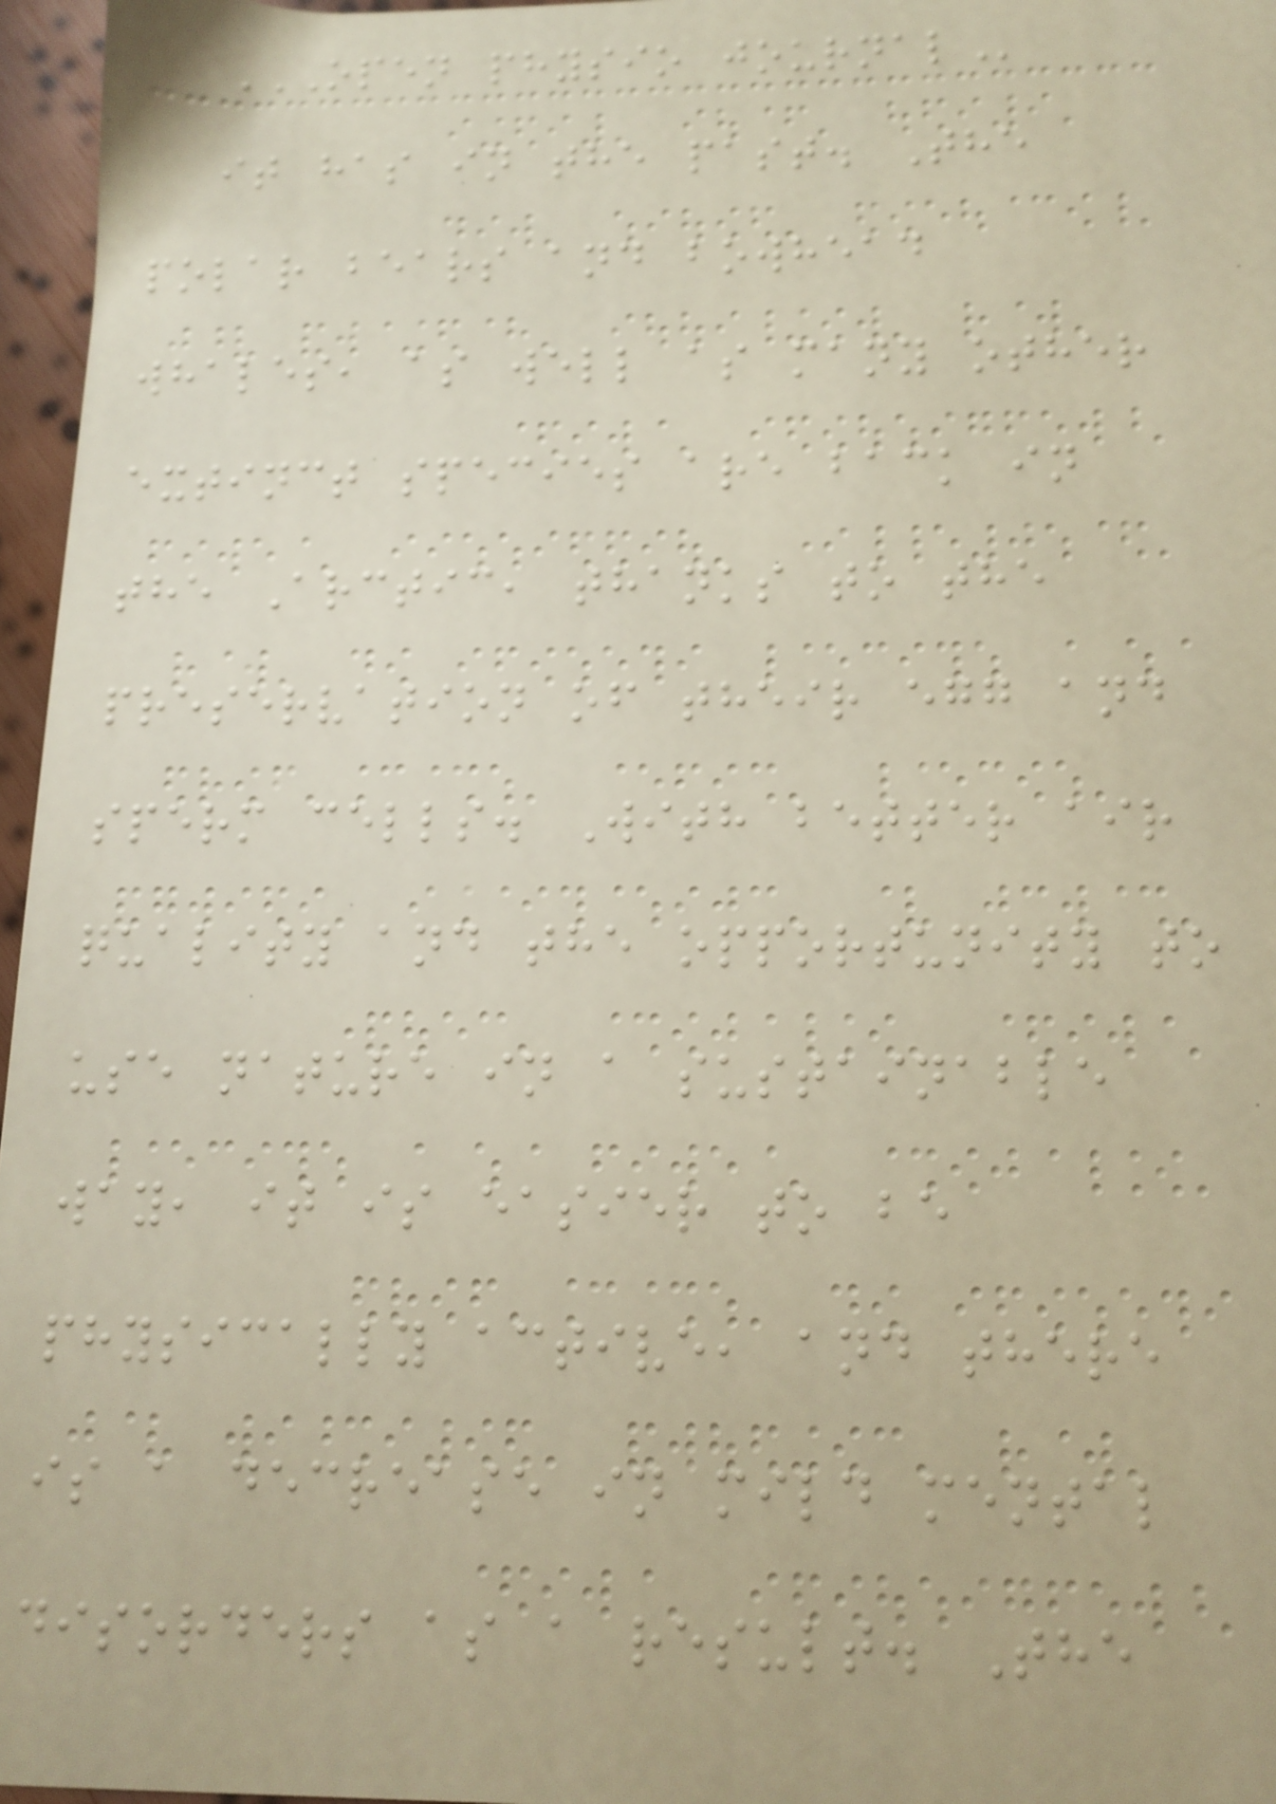OPEN PHYSIO JOURNAL
it has in the past. The
polar bears and bowhead
whales, as well as many other
extinct species are back in
the Arctic, thanks to the
preservation of their egg and
sperm cells. With better air
quality and the opportunity to
use nature in a sustainable
way, it is easier to be
physically active, and there
is a decrease in mild mental
disorders as a result. The
